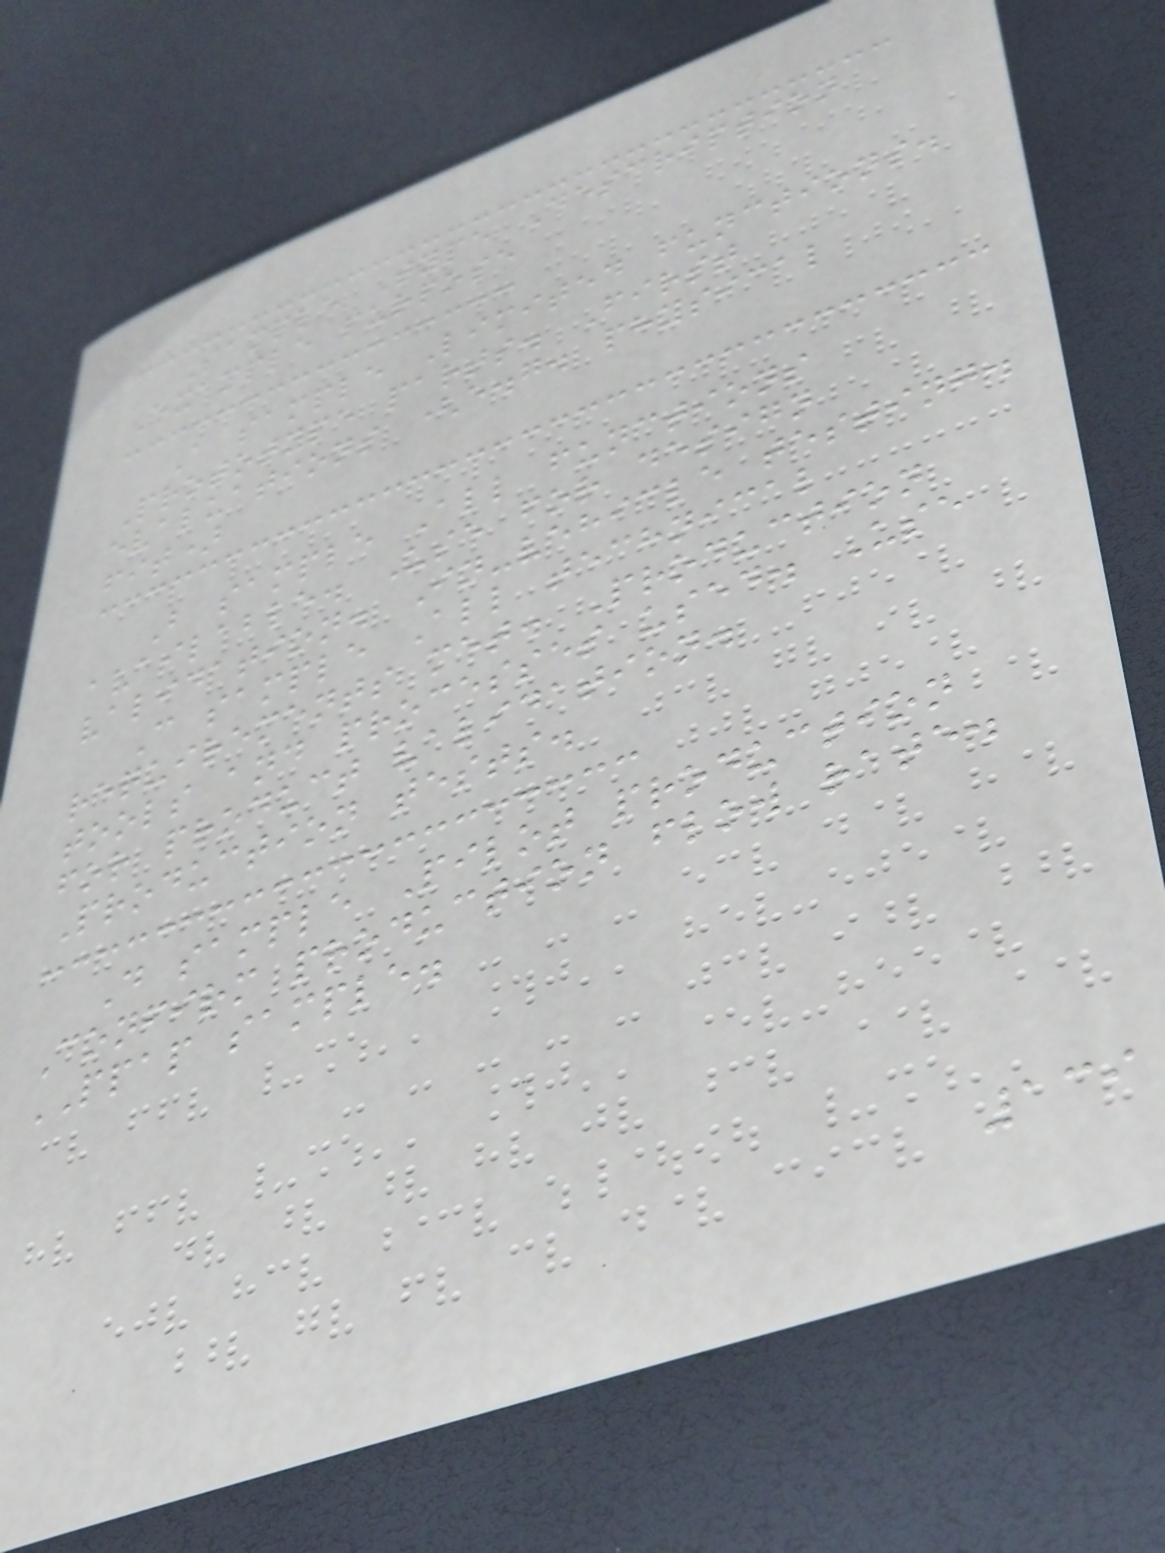Sample Type Description
Example purpose
A sample Limited functions.
Prototype parts. First
evaluations (e.g. physical
fit)
B sample All functions
available. Use for design
validation. In-vehicle testing.
C sample All technical
requirements met. Production
tools and processes used. Use
for product validation.
Production tests.
D sample Pilot production
Confirm production flow rate.
PPAP sample.
139
